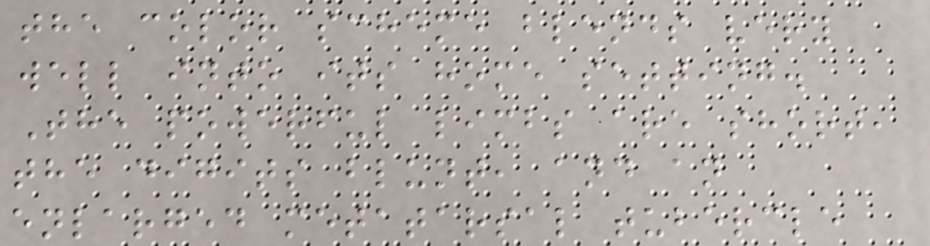the color scheme blends very
well into its home setting.
The powerful limbs are short,
the digits blunt, and an
enlarged metatarsal tubercle
